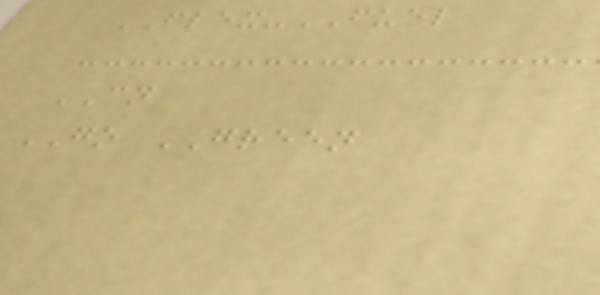FLEX-FUEL
CN
GO GREEN
